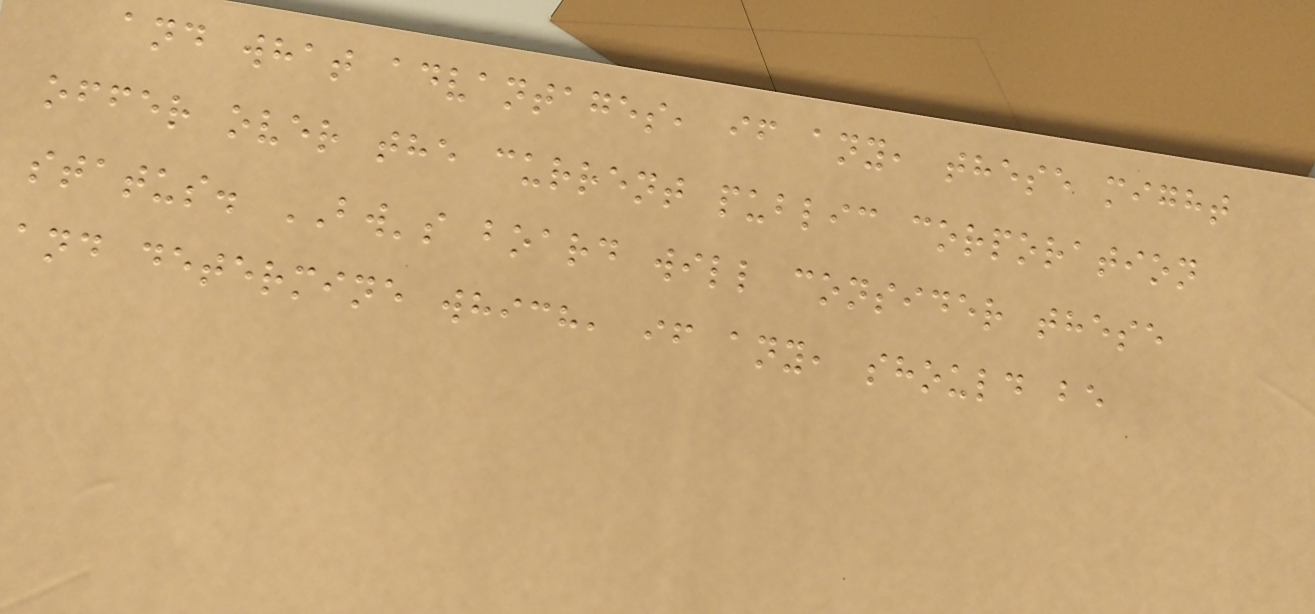and what advantages, if any, these might
offer over the current public corporation
status. BW's board will consider these
and determine which, if any, should be
